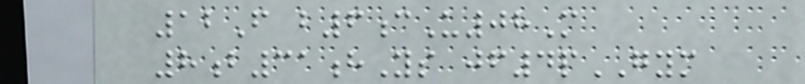12F b6cU08M
8b31hYs jf4pGYM
